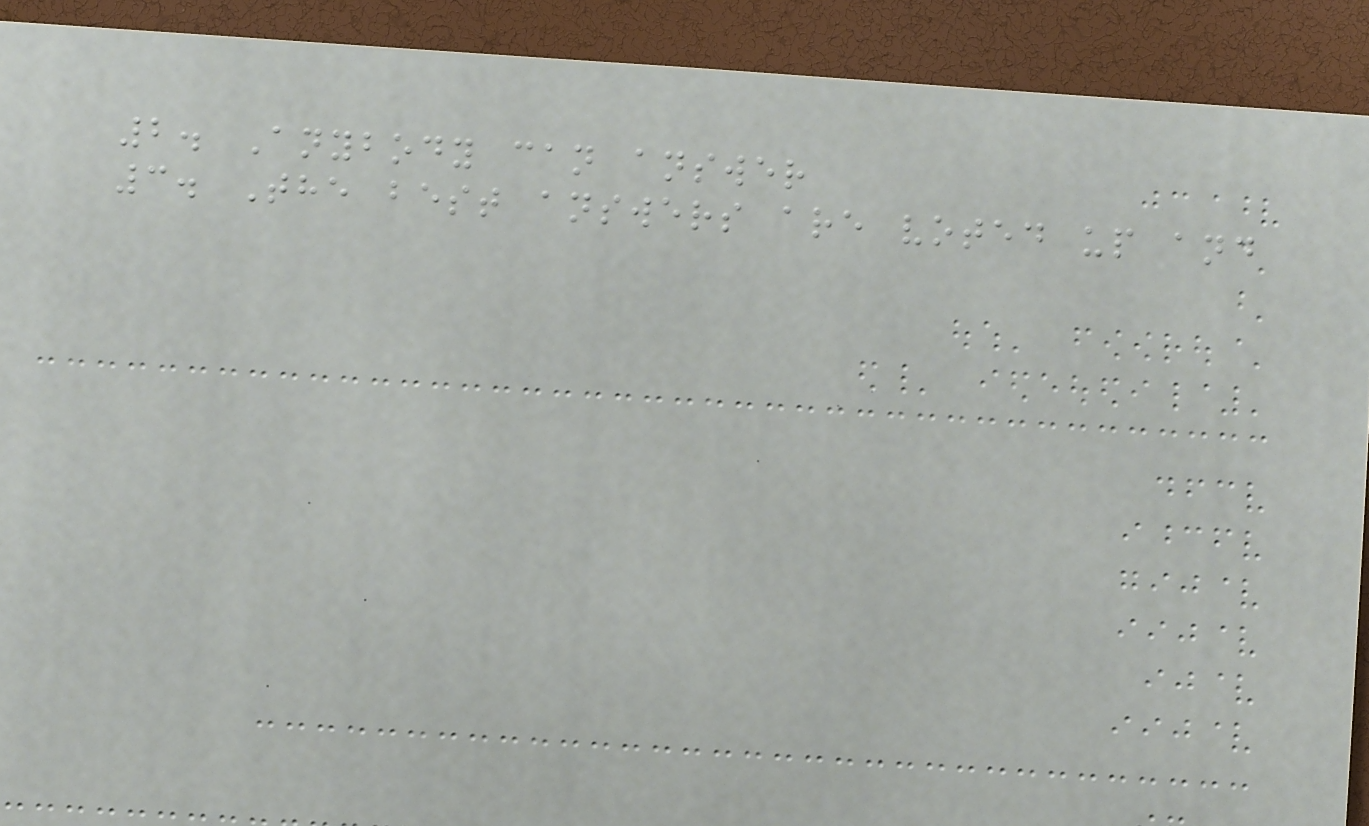2. Anybody can answer
3. The best answers are voted up and
